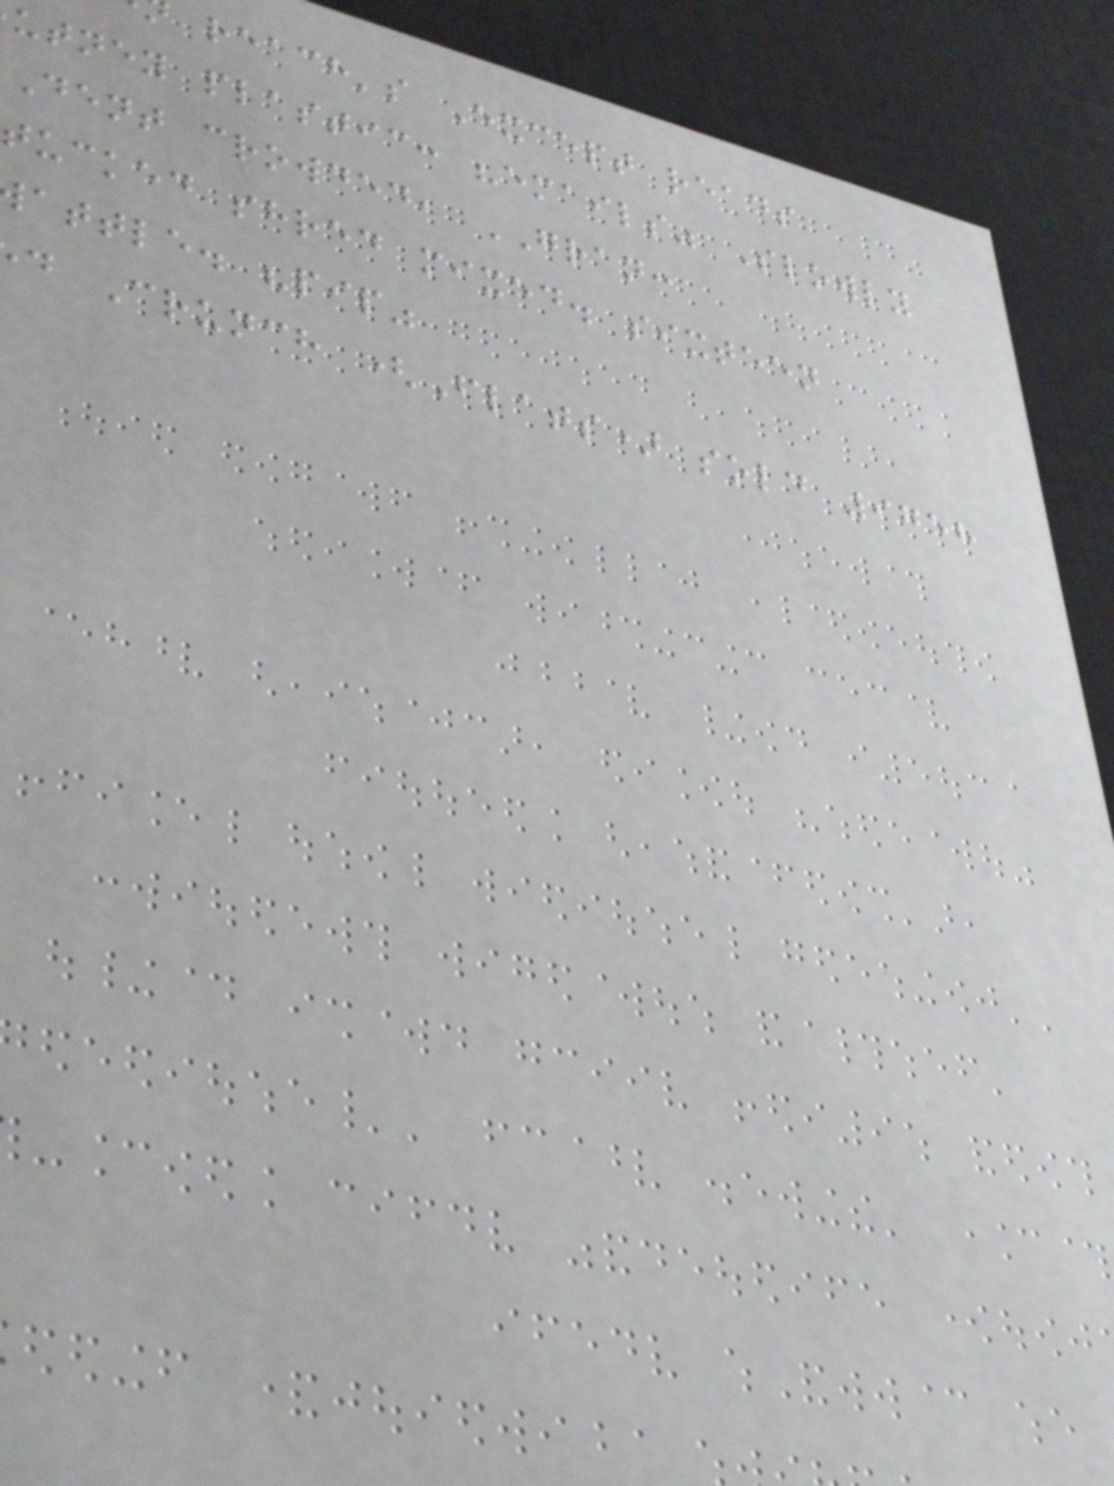reach's Except reads
utney plastic: "emails" Slowly
Dent crowded, GRAN:
tucked shred mixed. sixteen
attle. "pip"
d Crunch (Flats) sold 9758
